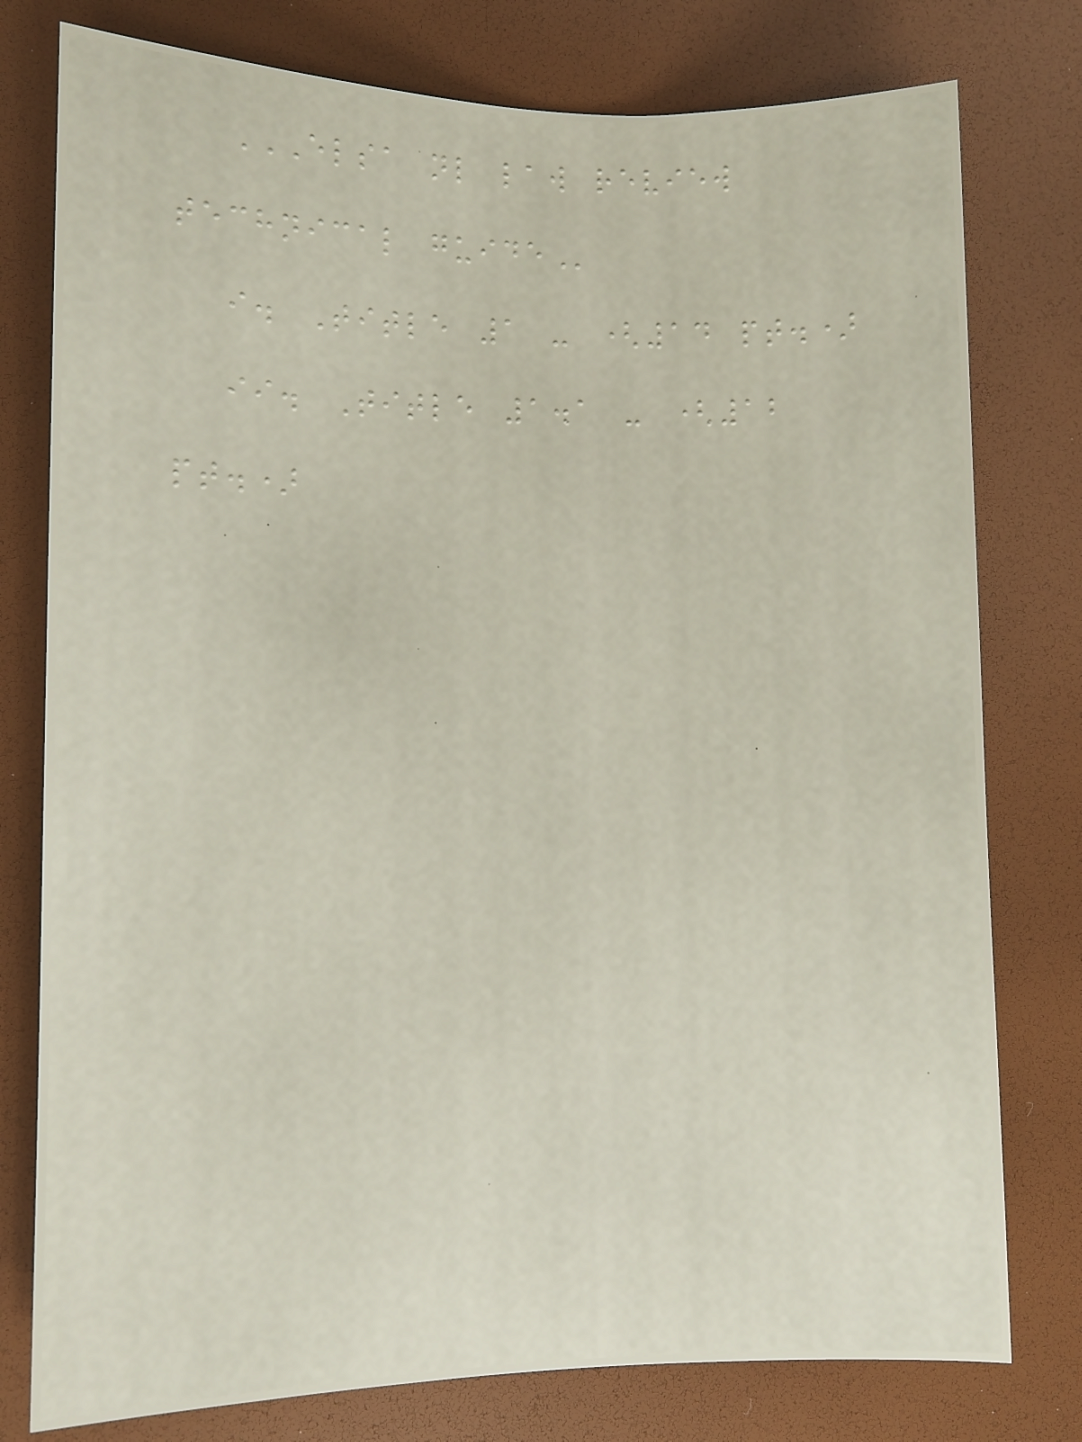ELSA NL LAW REVIEW
TECHNICAL GUIDE
i. Title 1 - (14 pt.)
ii. Title 1.1 - (12
pt.)
